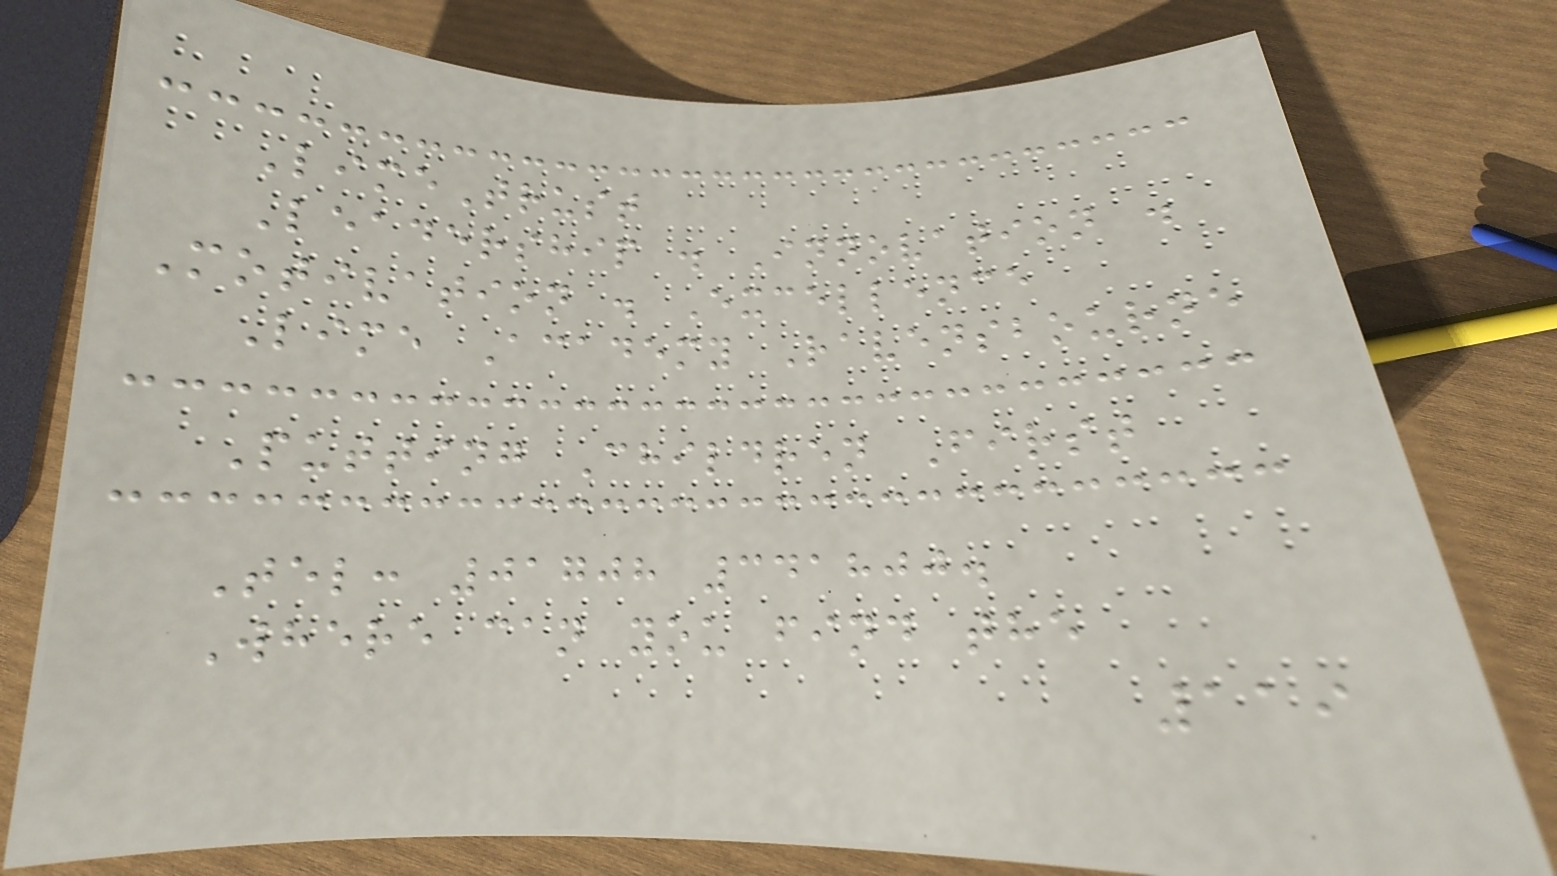LimeTrust
Leadership . Innovation .
Motivation . Excellence
Lime Academy Ravensbourne
Putting Children First
Tel: 01708 341800.
Where can you find the
119
